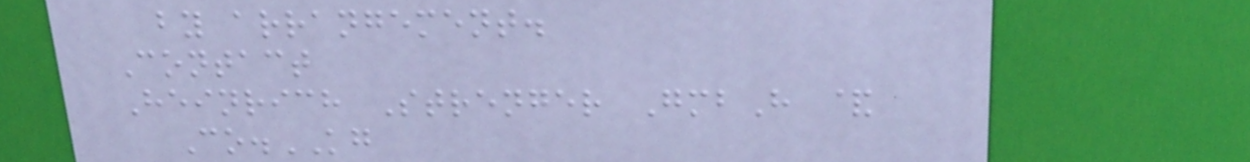by arrangement.
Contact
Heinrich Strenger GmbH &
Co.KG
